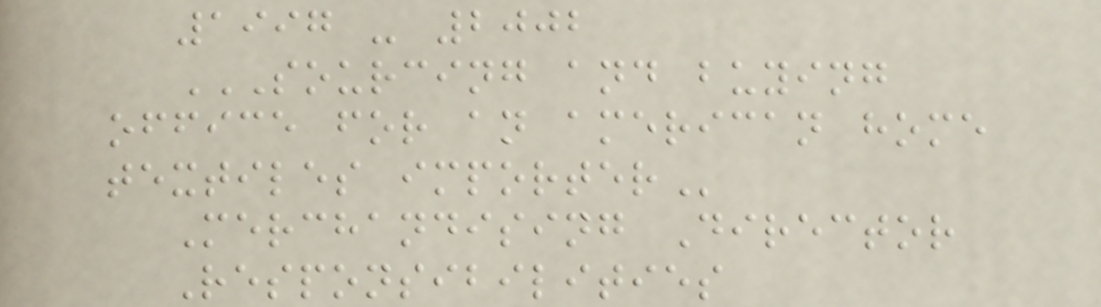1997 - 2002
SOURCING AND BUYING
OFFICE FOR AN AMERICAN HOME
TEXTILES IMPORTER
Merchandising Director
Responsibilities
